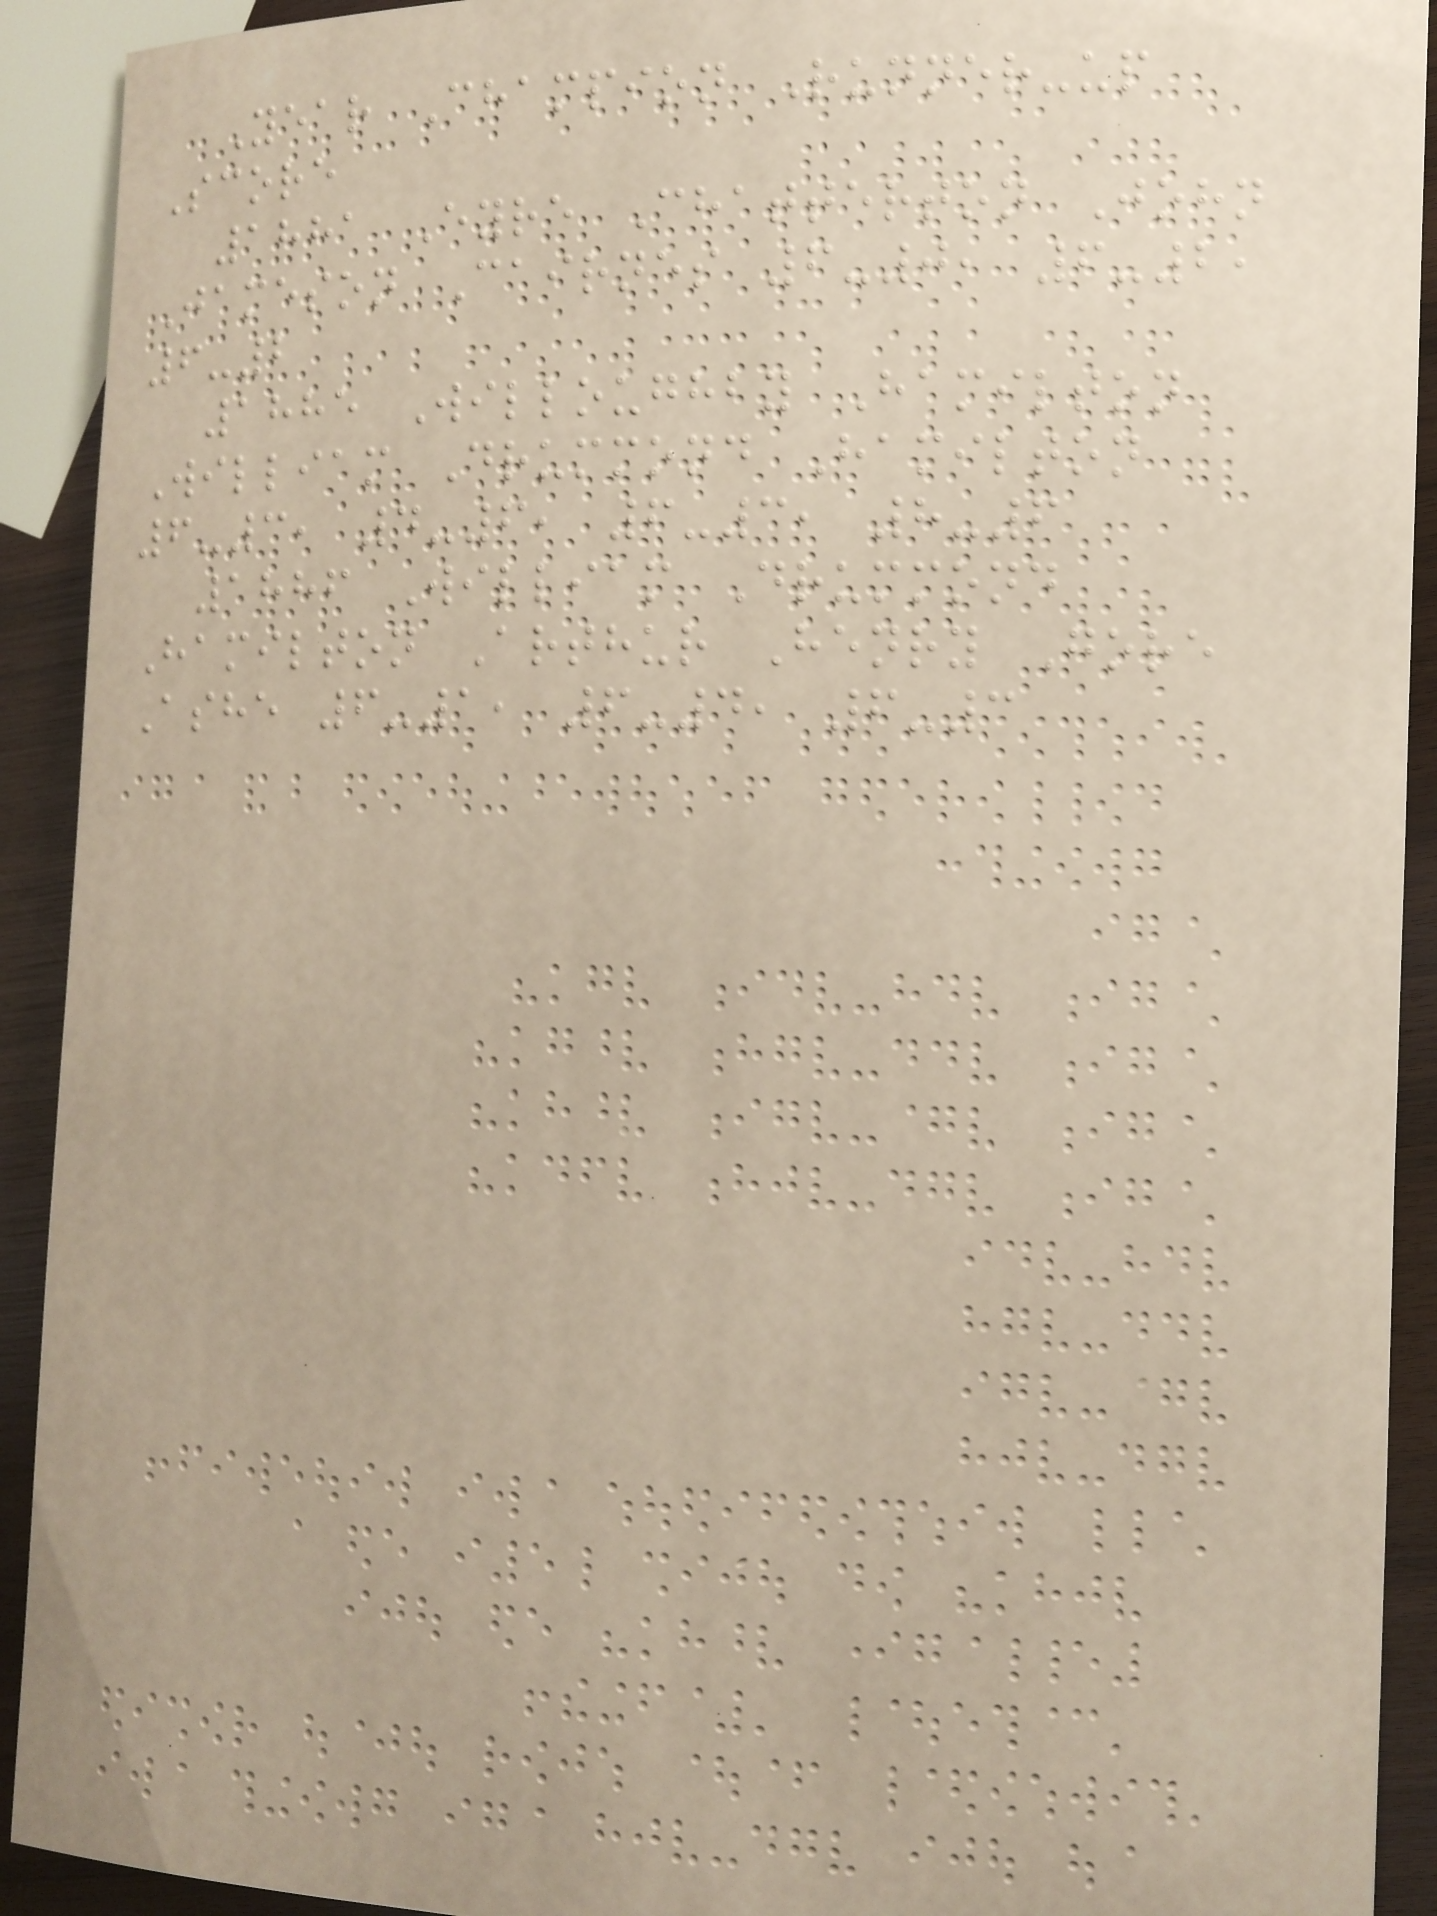Year Champion Runner-up
Score
1881 Eyre Chatterton John
Jameson Cairnes 6-0, 6-2,
6-2
1885 Willoughby Hamilton
William Drummond Hamilton
6-3, 4-6, 6-3, 8-6
1886 William Drummond
Hamilton Arthur Henry Gore
Ashe 6-1, 6-4, 6-3
